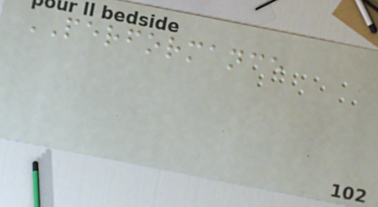PERFORMANCE
